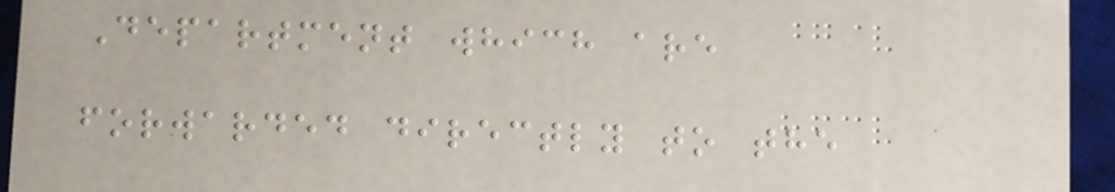Department which are
forwarded directly to the
